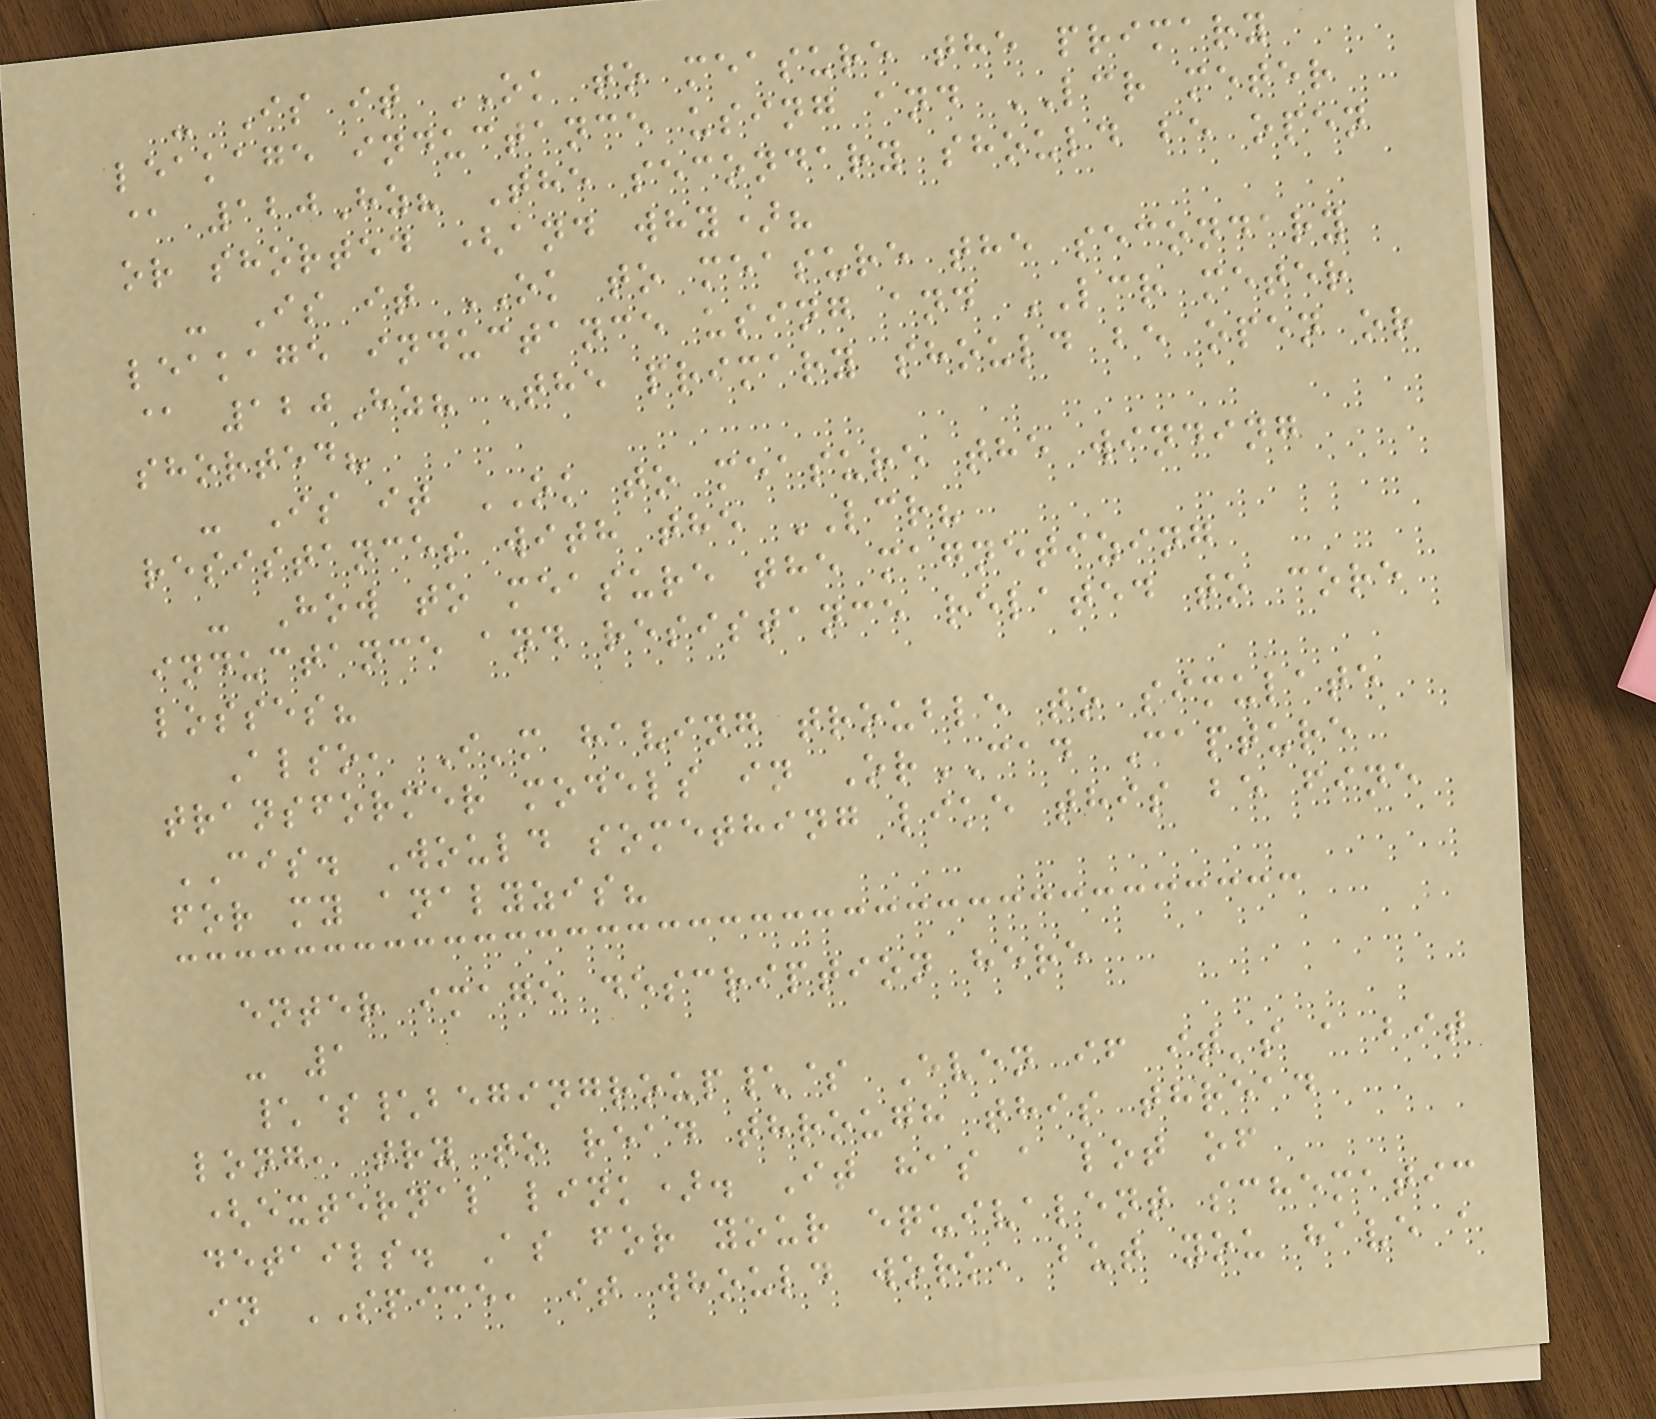- Is it OK to measure the primary
leakage inductance using and LCR meter
@ 120Hz? The secondary should be open
or shorted (and why)?
- Is it OK to measure the secondary
leakage inductance using and LCR meter
@ 120Hz? The primary should be open or
shorted?
- Is it OK to measure the winding
resistances with the LCR?
- How to measure the magnetizing
inductance and resistance related to core
losses?
Also, I'm having trouble to simulate
transformer models in OrCAD Capture
CIS. Would something like this be fine
for my analyzis?
enter image description here
- 1
\$\begingroup\$ Even if it's a bit
long, try to read through this thread
(external link). It has a lot of
details. As for your equivalent schematic
in SPICE, it whould work, but you have a
